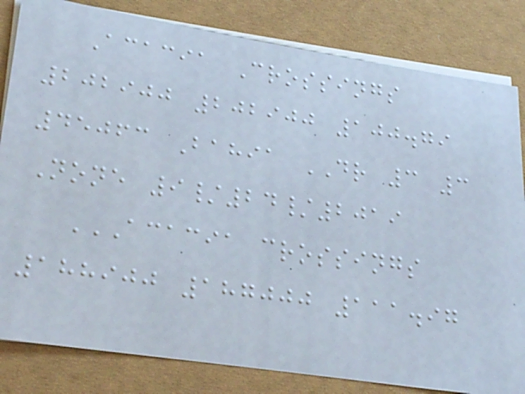Acacia Crossings
202900 202900 100.79
45063 Bahia DR 3 3
None 9/24/2019
ACACIA CROSSINGS
188900 187000 111.97
